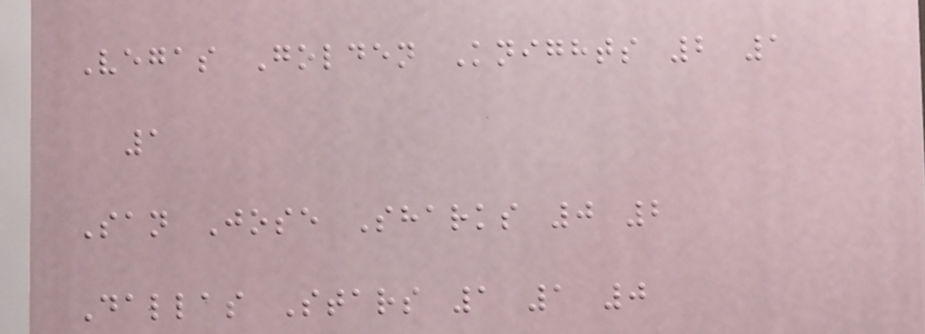Vegas Golden Knights 2 1
1
San Jose Sharks 0 2
Dallas Stars 1 1 0
